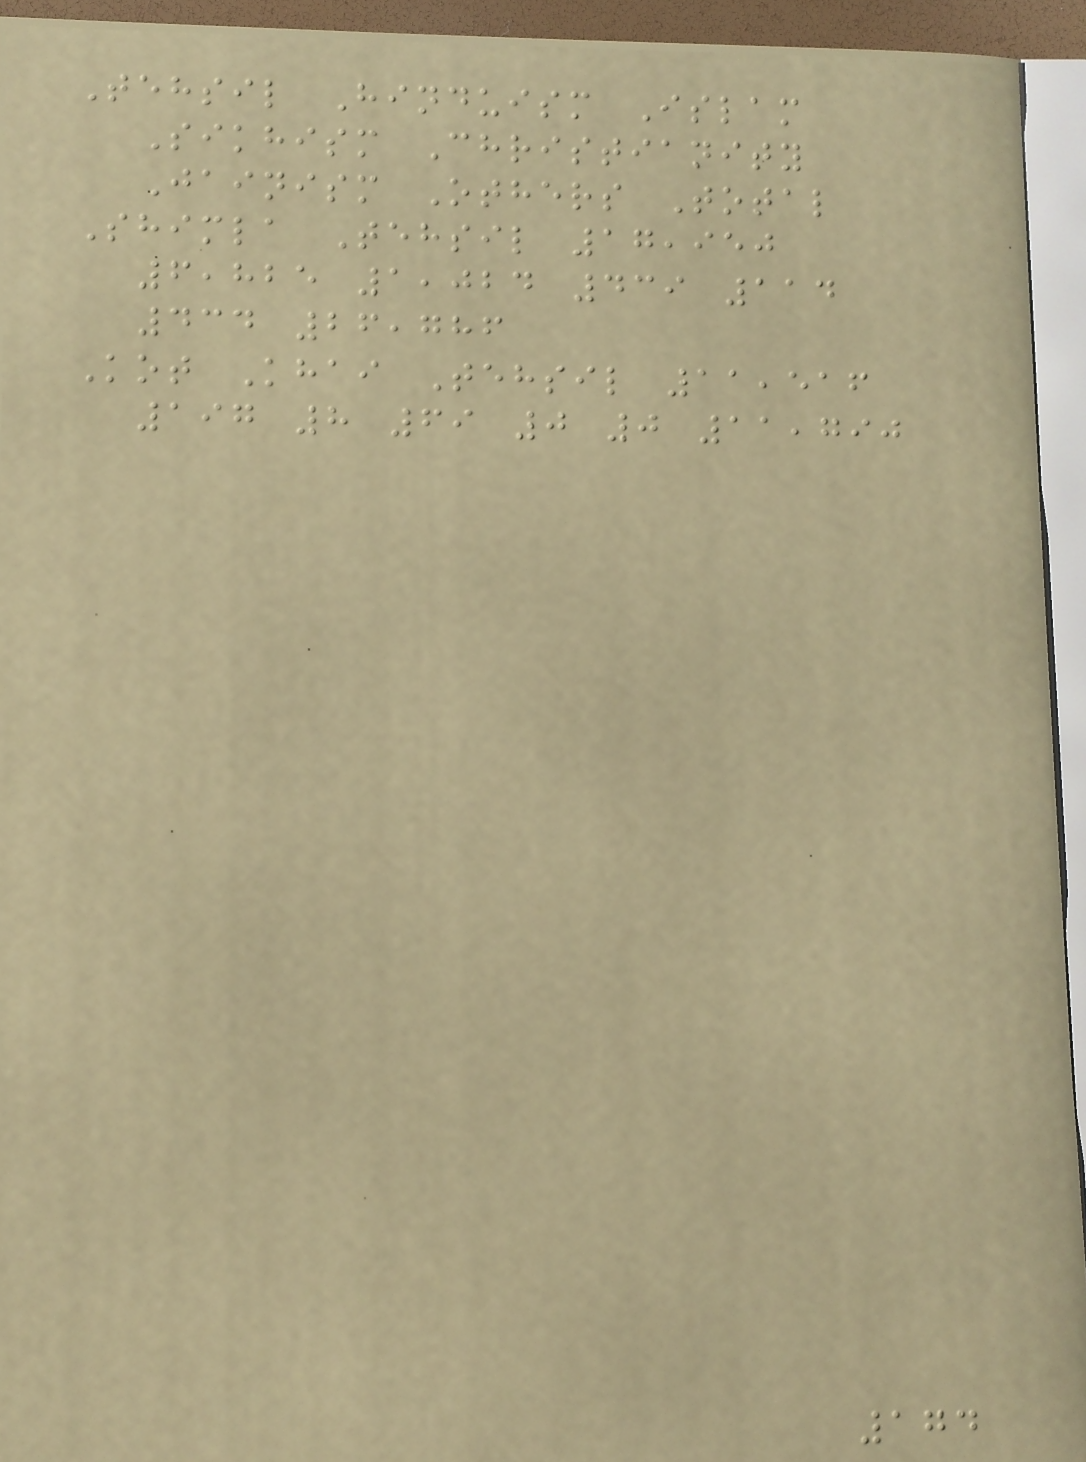Tehsil Hinduism Islam
Sikhism Christianity
Jainism Others Total
Shimla Tehsil 17,950
6,825 1,024 439 114
434 26,786
Kot Khai Tehsil 11,516
197 8 69 0 0 11,790
174
